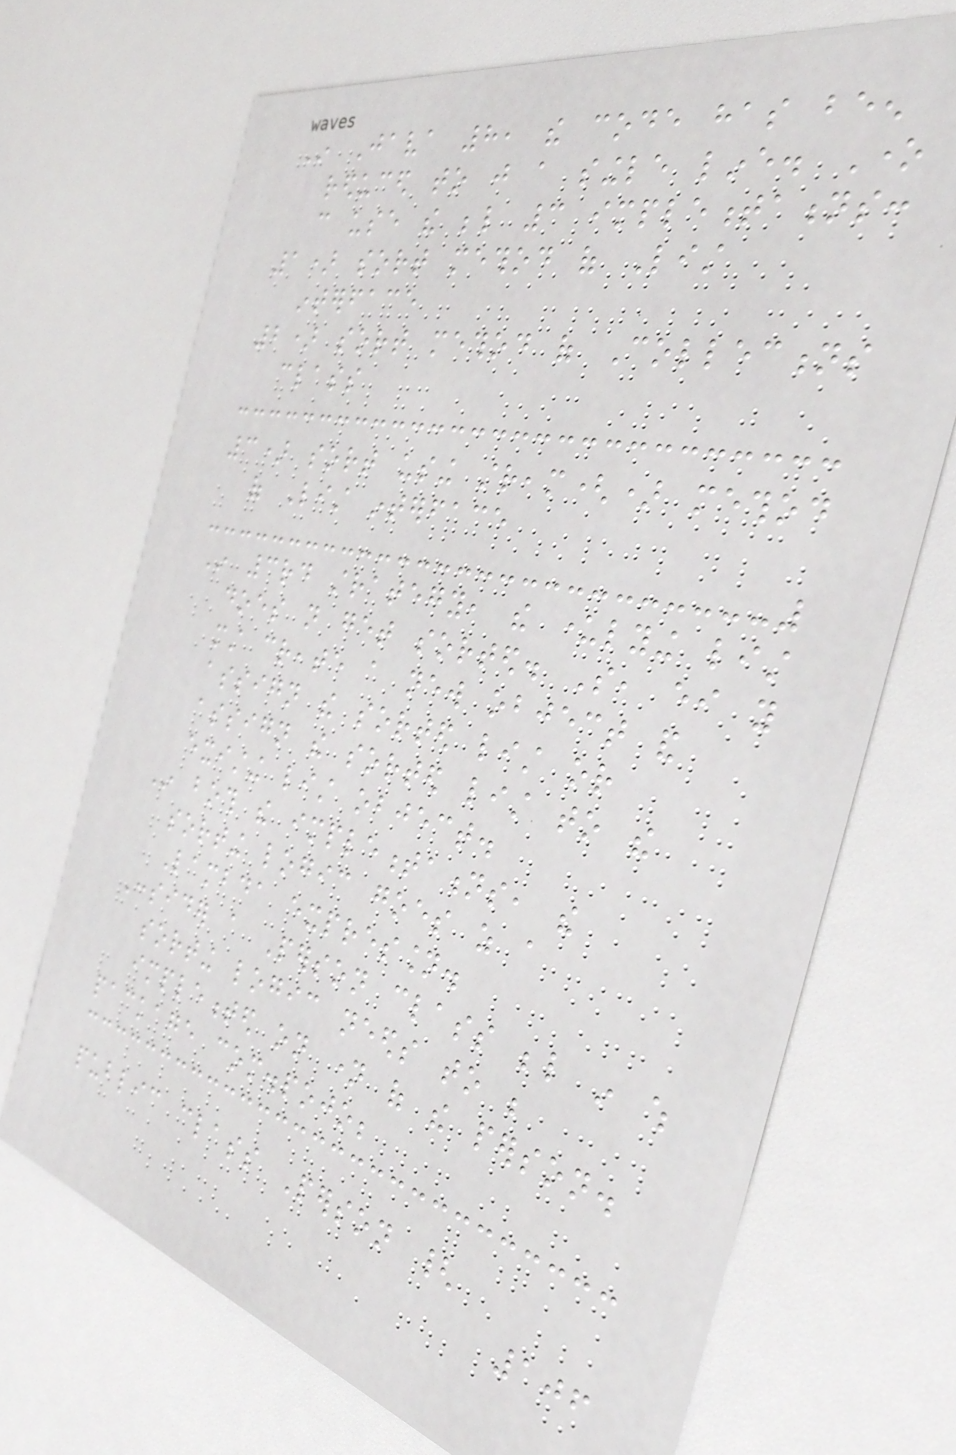In Java 8, the code has been
reduced to just a single line. One
can use the below 3 implementations:
1) sort method of List
interface
2) sort method of Collections
class
3) sort using stream() method
of List interface
In 3rd strategy, the underlying list
does not get sorted. So, either you
must create a new object and
assign the sorted list or
assign the sorted list to the
existing list object.
In both the implementations, the
sorting logic goes as a
Lambda expression.
Consider a Person class below in which
sorting logic needs to be
implemented on name of the person.
package com.pojo;
public class Person {
106
